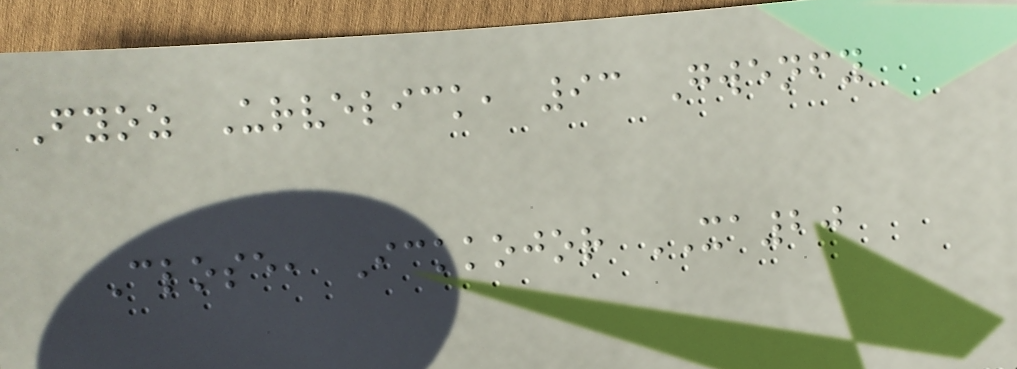Fyoz Urvelick, 93 Gwenfy
Close, Ickkojor XA20
